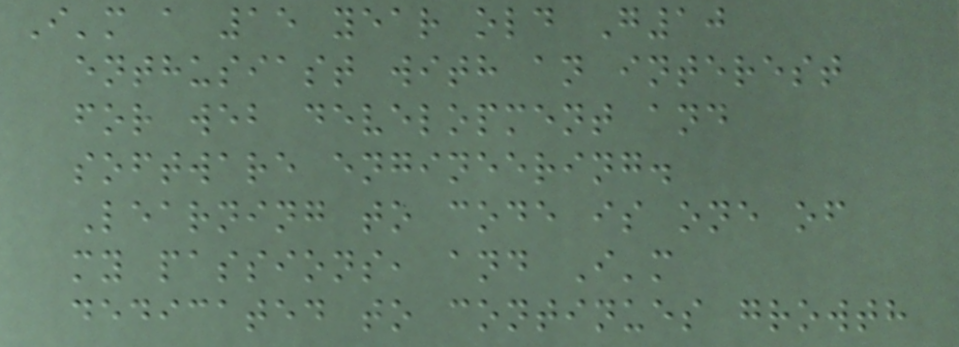I'm a 15 year old G10
enthusiast with an interest
for web development and
software engineering.
Learning to code is one of
my passions, and I'm
dedicated to continues growth
